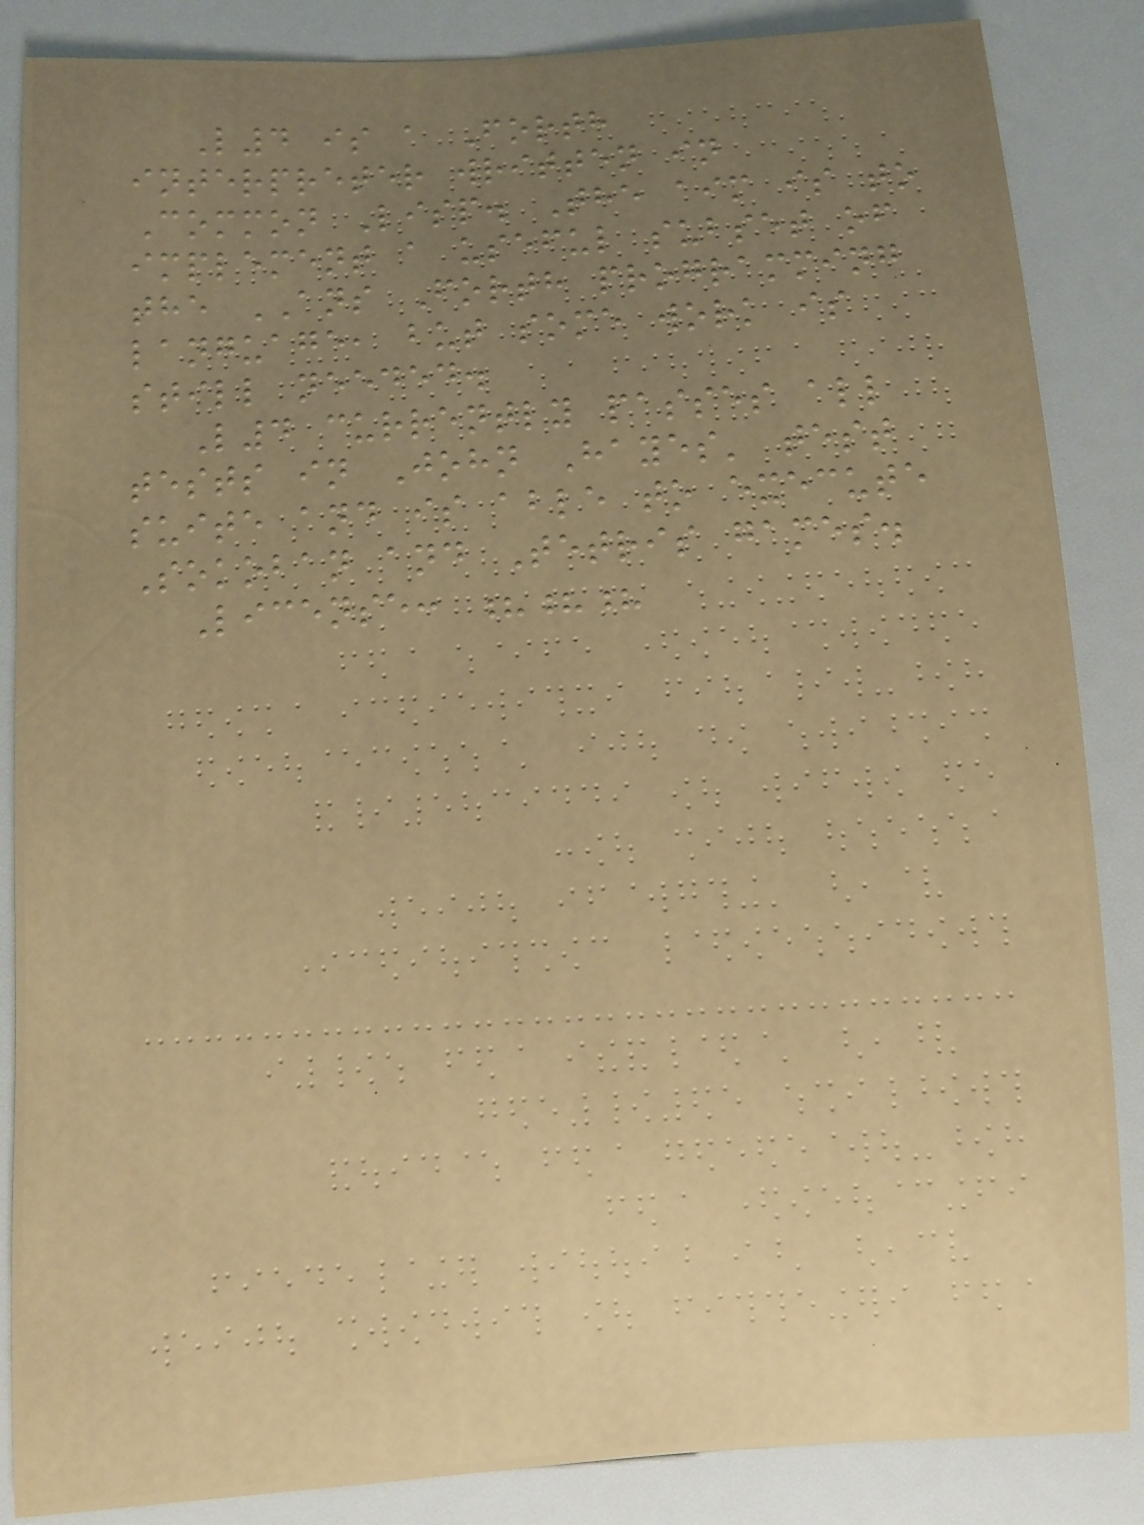L4 is a Forth
interpreter written in
Common Lisp. The aim is to
implement a useful subset of
the ANS Forth programming
language, but some work is
still needed.
L4 currently passes all
tests in John Hayes' test
suite and is able to execute
Sokoban and Tetris games.
License: ???
